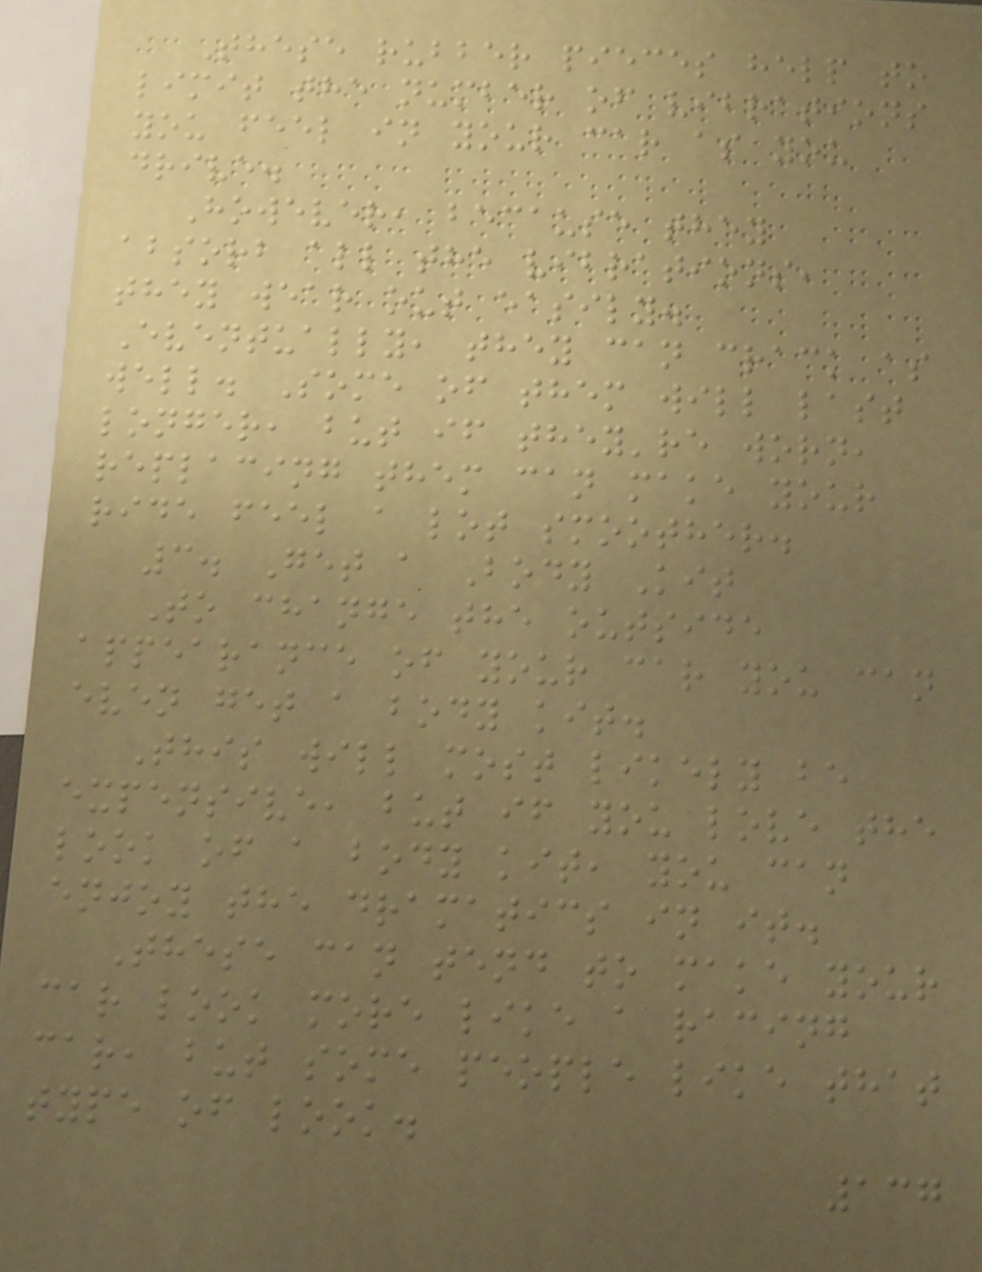These rubber pieces help to
limit the number of vibrations
you feel in your car as you
drive.
However, because they
absorb all the vibrations,
they wear out easily.
Eventually, they can crack as
well. Some of them will last
longer, but if they're worn,
replacing them can make your
ride feel a lot smoother.
3. Get a Body Kit
To change the outside
appearance of your car you can
even get a body kit.
This will most likely be
expensive, but if you love the
look of a body kit, you can
enjoy the dramatics in it.
These can tend to make your
car look more like a racing
car, but some people like that
type of look.
137
